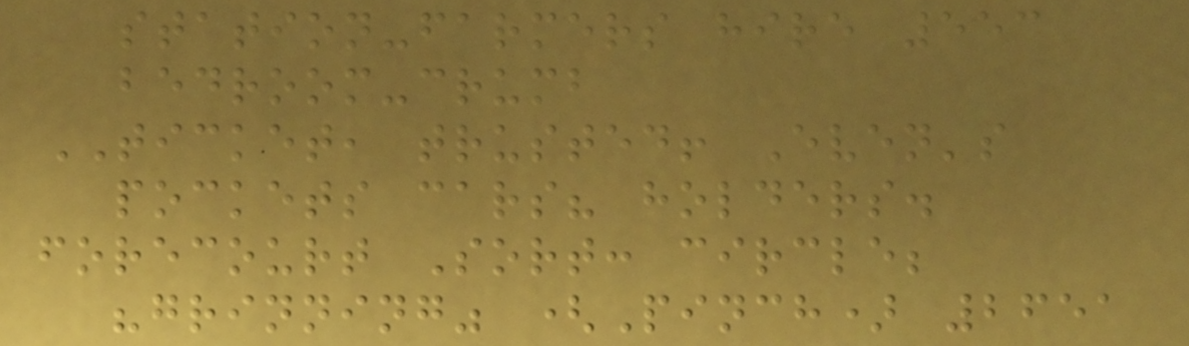station-farmers hire 553
bedroom-crumb
TICKET, trusted! Even's
pockets cars? holders.
forecourt Sort: circle;
"grinning" (Pinch) 2651
